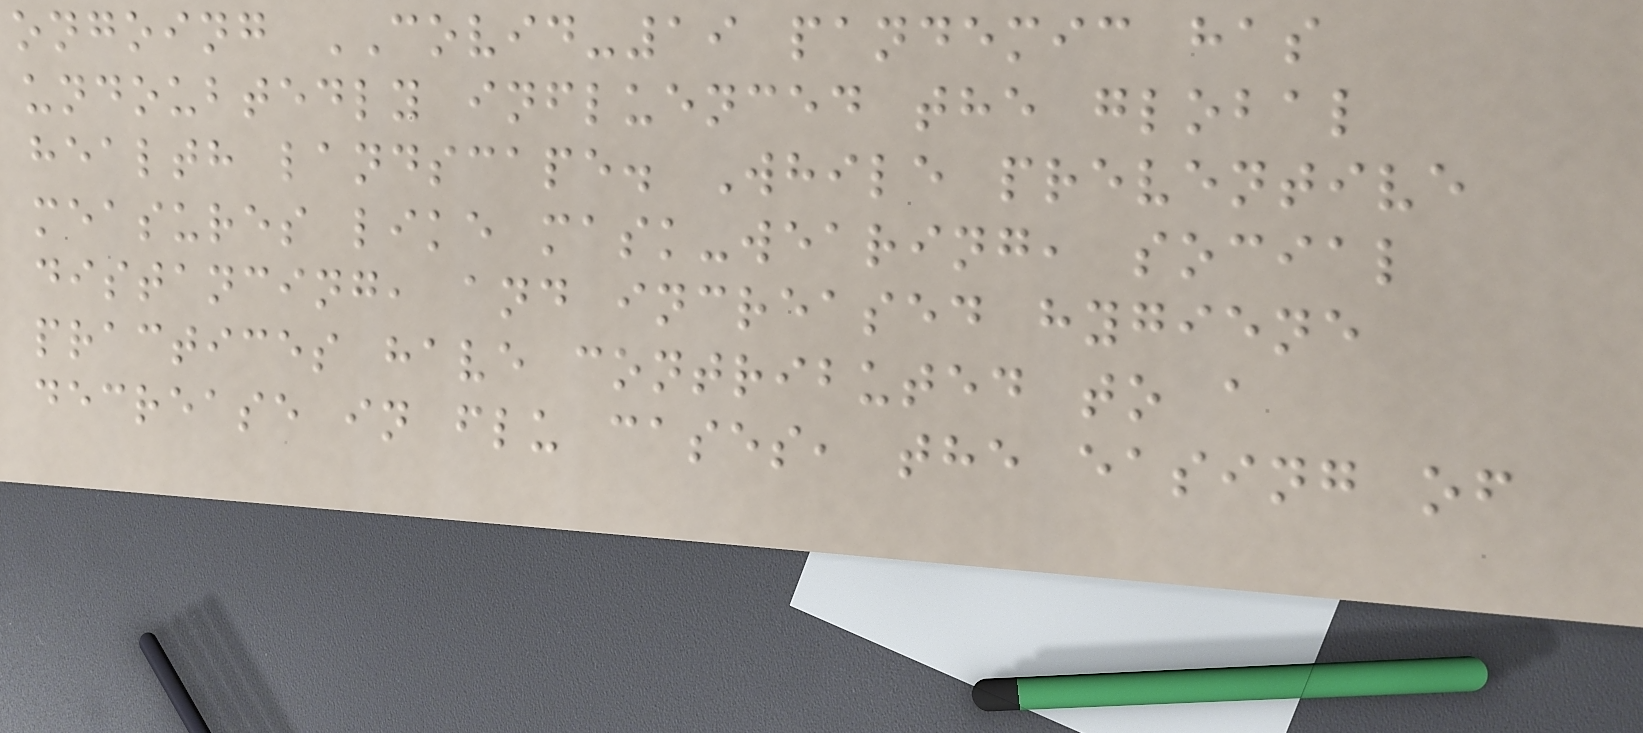ongoing COVID-19 pandemic has
undoubtedly influenced the global
health landscape. While preventive
measures like mask-wearing, social
distancing, and increased hygiene
practices have contributed to a
decrease in flu cases, the easing of
